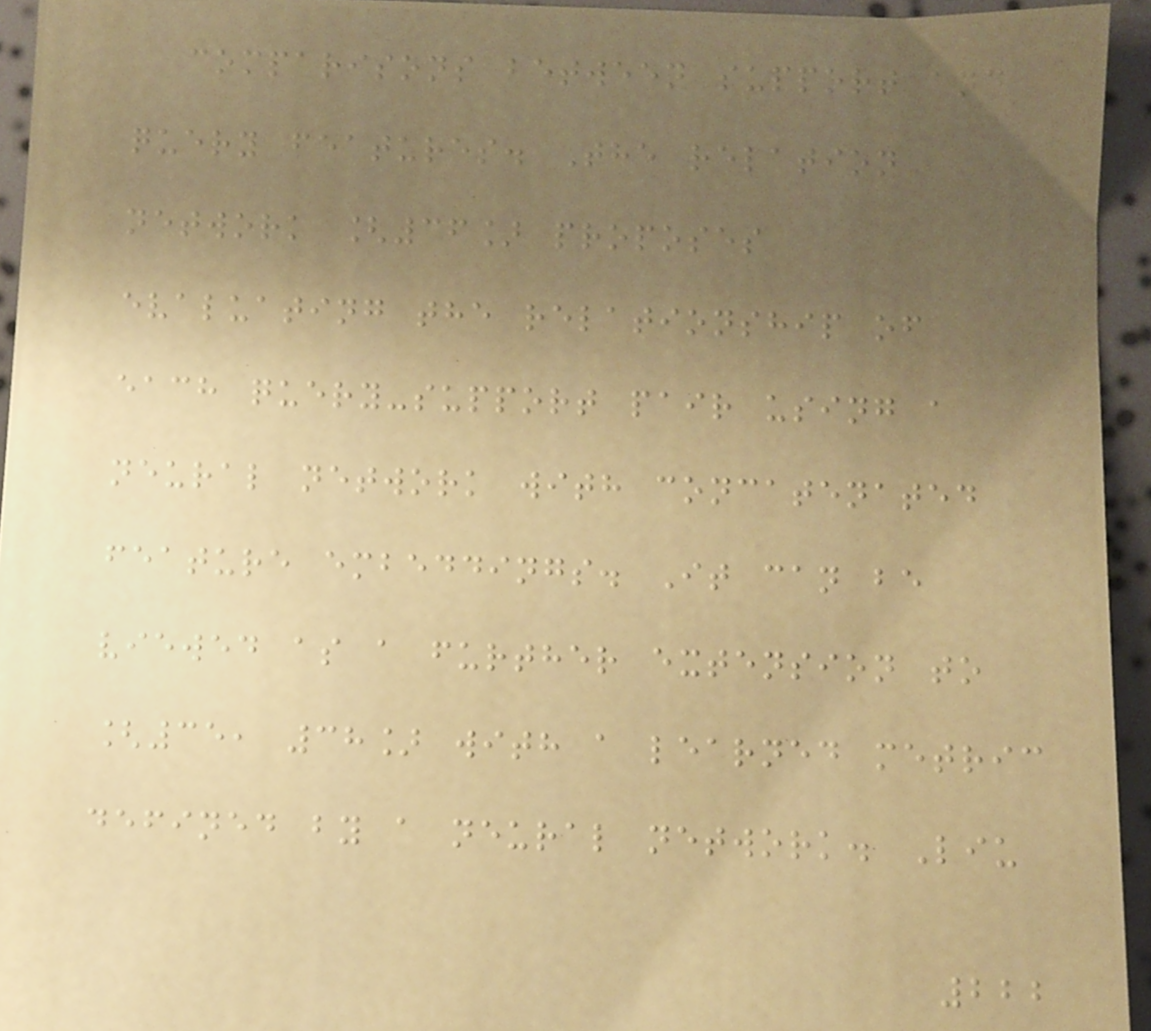comparisons between support and
query features. The relation
network [36] proposes
evaluating the relationship of
each query-support pair using a
neural network with concatenated
feature embeddings. It can be
viewed as a further extension to
[35, 38] with a learned metric
defined by a neural network. Liu
222
